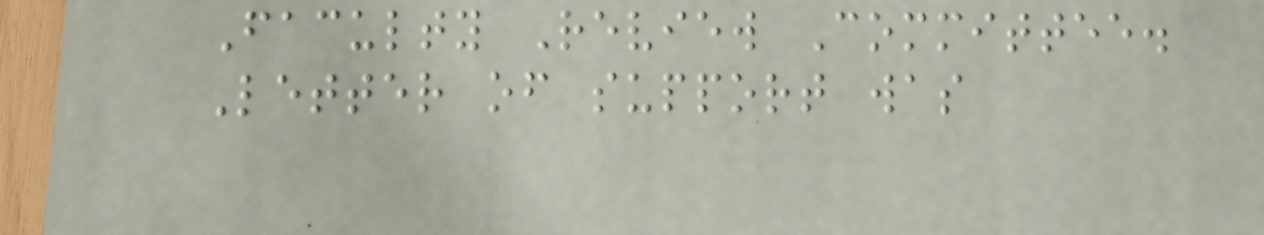Faculty Review Committee.
Letter of support was
